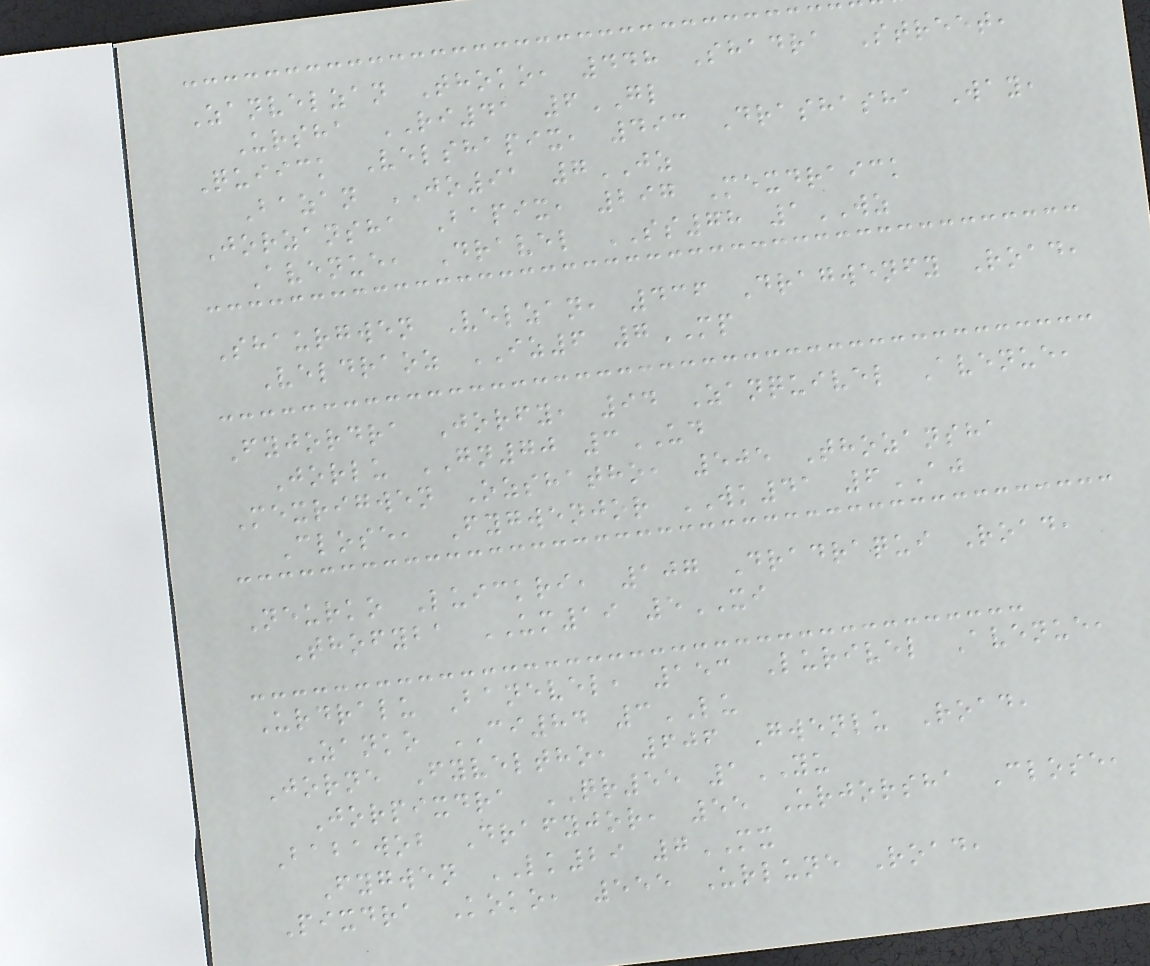Zanvelzan Thoko, 448 Shadra Street,
Ursha RI41 6GL
Quiick Velshapix, 493 Drashasha Way,
Bazan JO91 7JZ
Jorzansha Bapix, 297 Mexdraick
Avenue, Dravel SS78 1WZ
Shaurgwen Velzan, 436 Dragwenfy Road,
Veldraoz IZ6 7MP
Fyjordra Jorfy, 94 Zanquivel Avenue,
Jorlu GN70 3UD
Mexrigwen Ozshatho, 505 Thozansha
Close, Fygwenjor WK41 6AJ
Neurko Luickri, 107 Dradraqui Road,
Thofyba UM19 5XI
Urdralu Banevel, 153 Lurivel Avenue,
Zanko CI84 3LU
Jorne Fyveltho, 606 Gwenlu Road,
Jorpixdra QR55 1YU
Babawob Drafyjor, 55 Urjorsha Close,
Fygwen LK29 7MX
Pixdra Koko, 555 Urlune Road,
